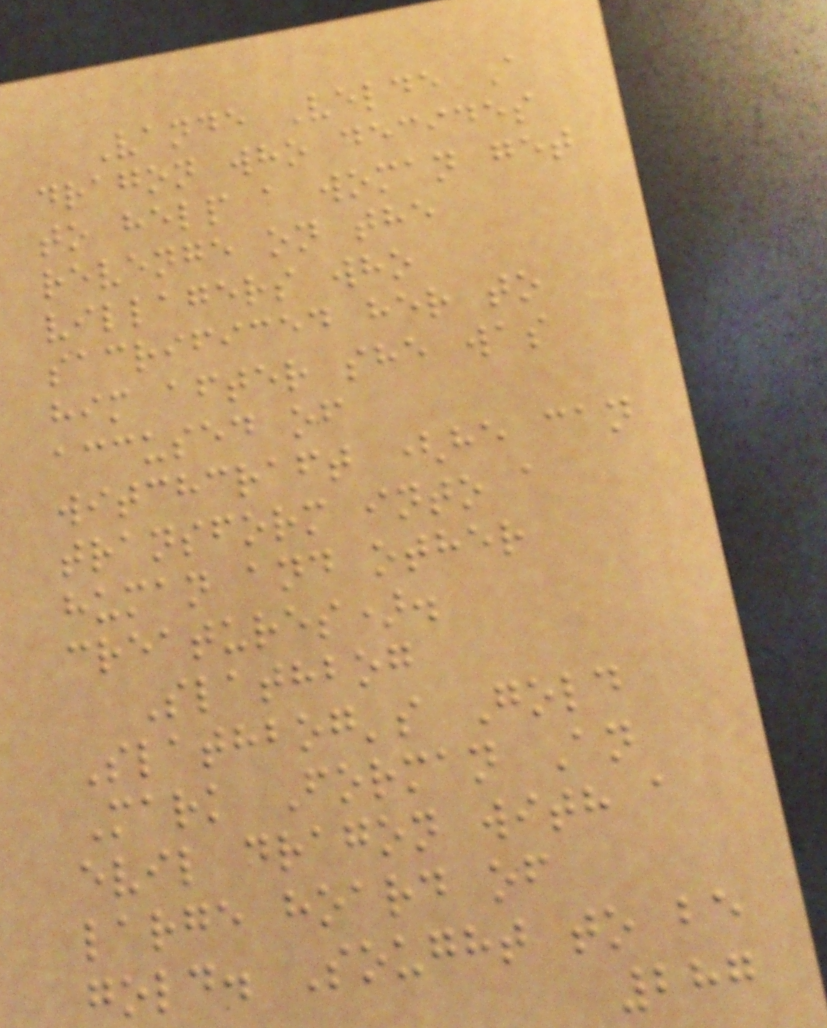Vande Velde A
dragon who decides
to help a woman get
revenge on the
villagers who
sacrificed her to
him after she was
accused of
witchcraft (he can
transform into a
human and other
creatures).
Slathbog
Slathbog's Gold
Mark Forman An
evil dragon with a
large hoard of
gold. Sought to be
287
